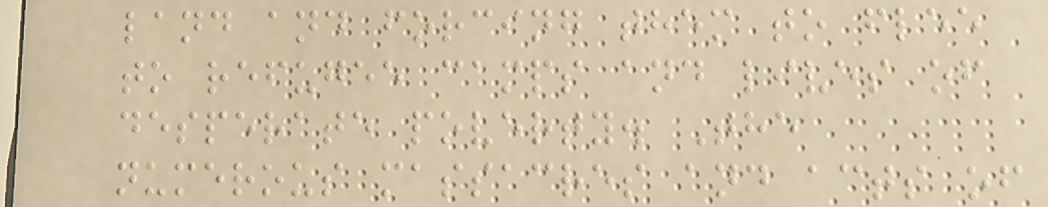land and forcing them to flee
to refugee camps and lives of
desperate poverty. The
numerous massacres and acts of
